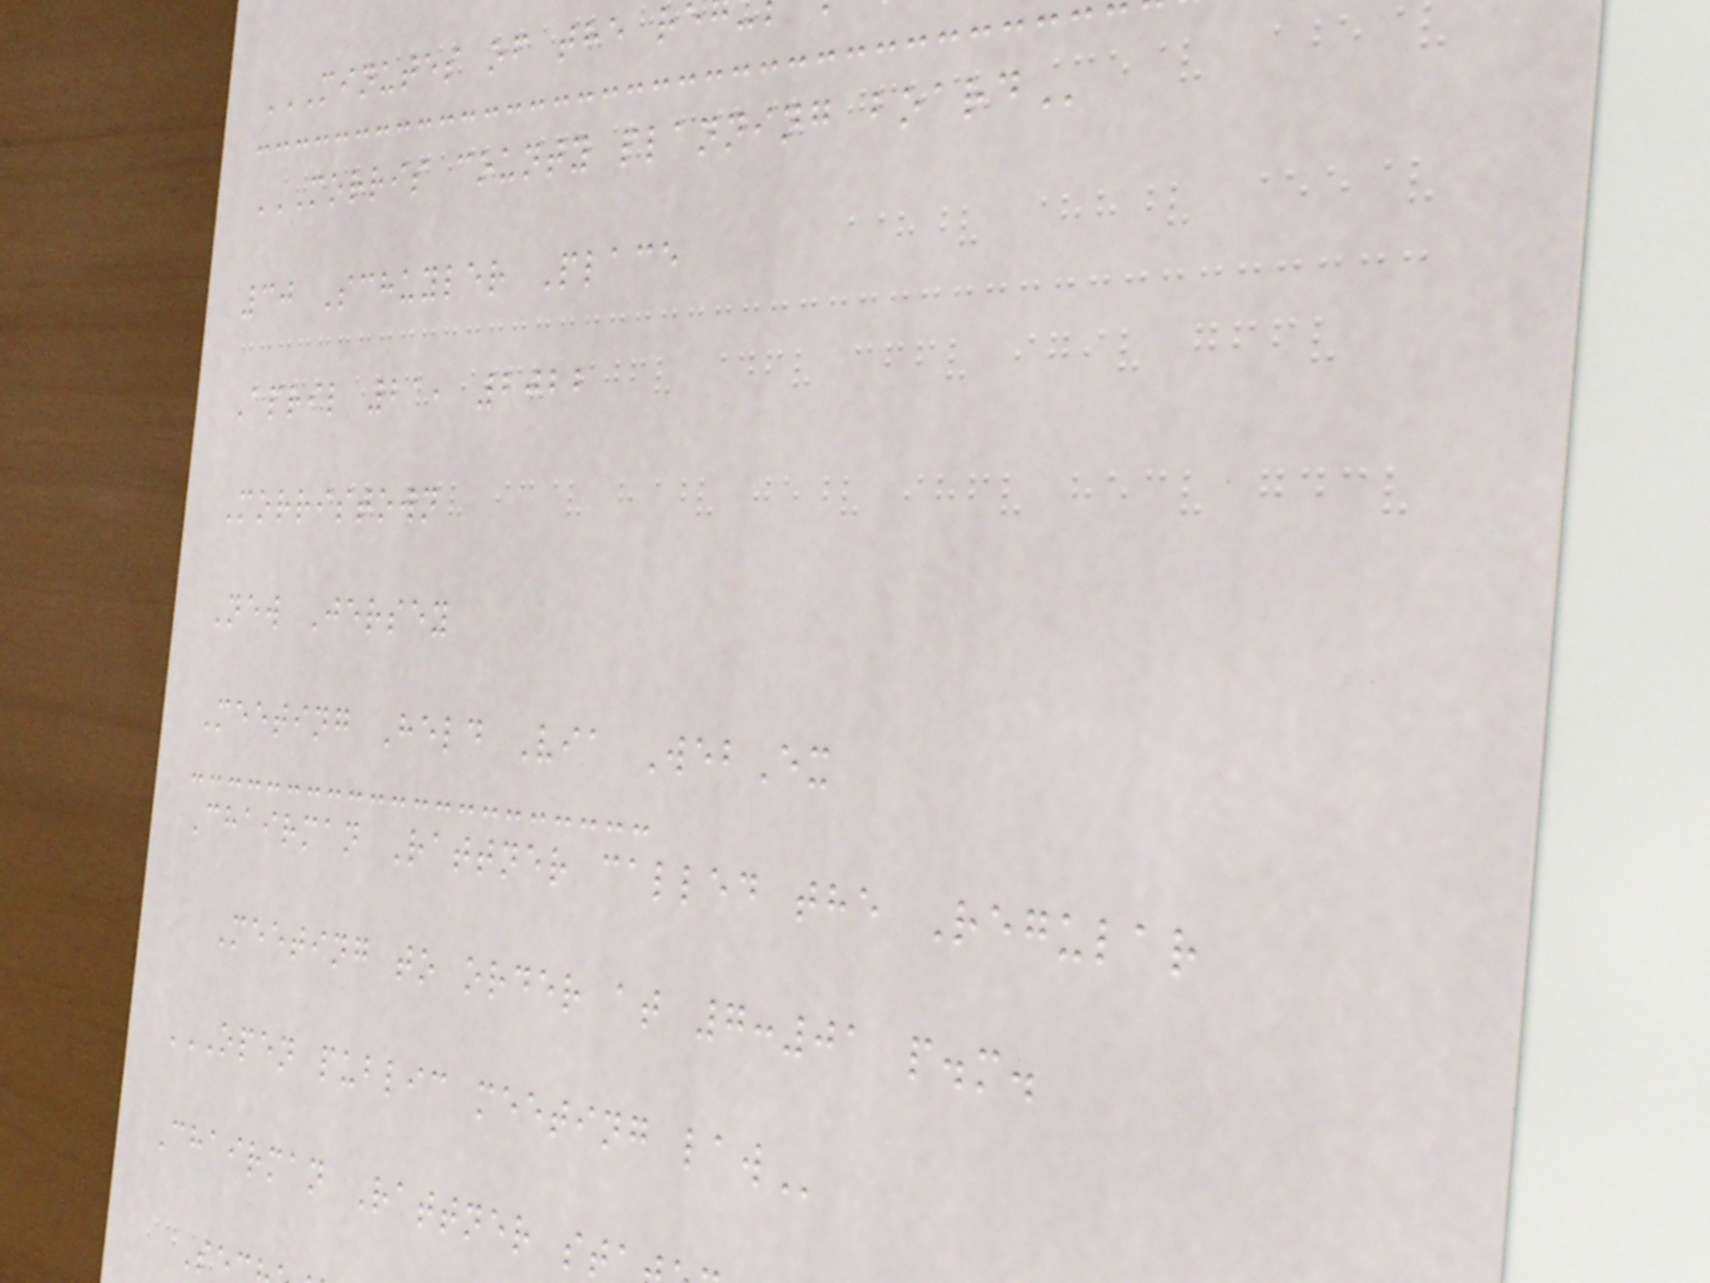MORRIS COUNTY PLANNING BOARD
30 Schuyler Place
April 21, 2022
Morristown
New Jersey
Meeting Held Via WebEx
Chairman Rattner called the Regular
Meeting to order at 7:01 p.m.
OPEN PUBLIC MEETING LAW
Chairman Rattner st
